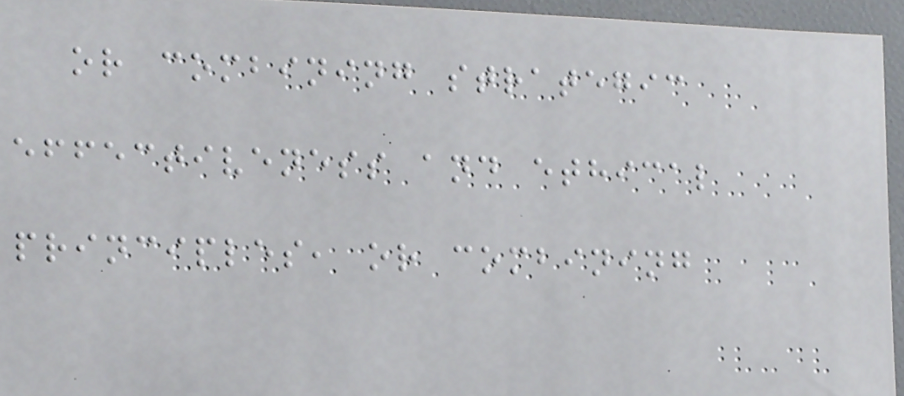or combining strategic
effectiveness and ethical
principles, or combining
